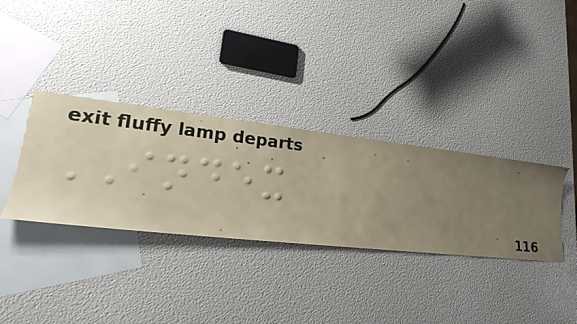INDEX
